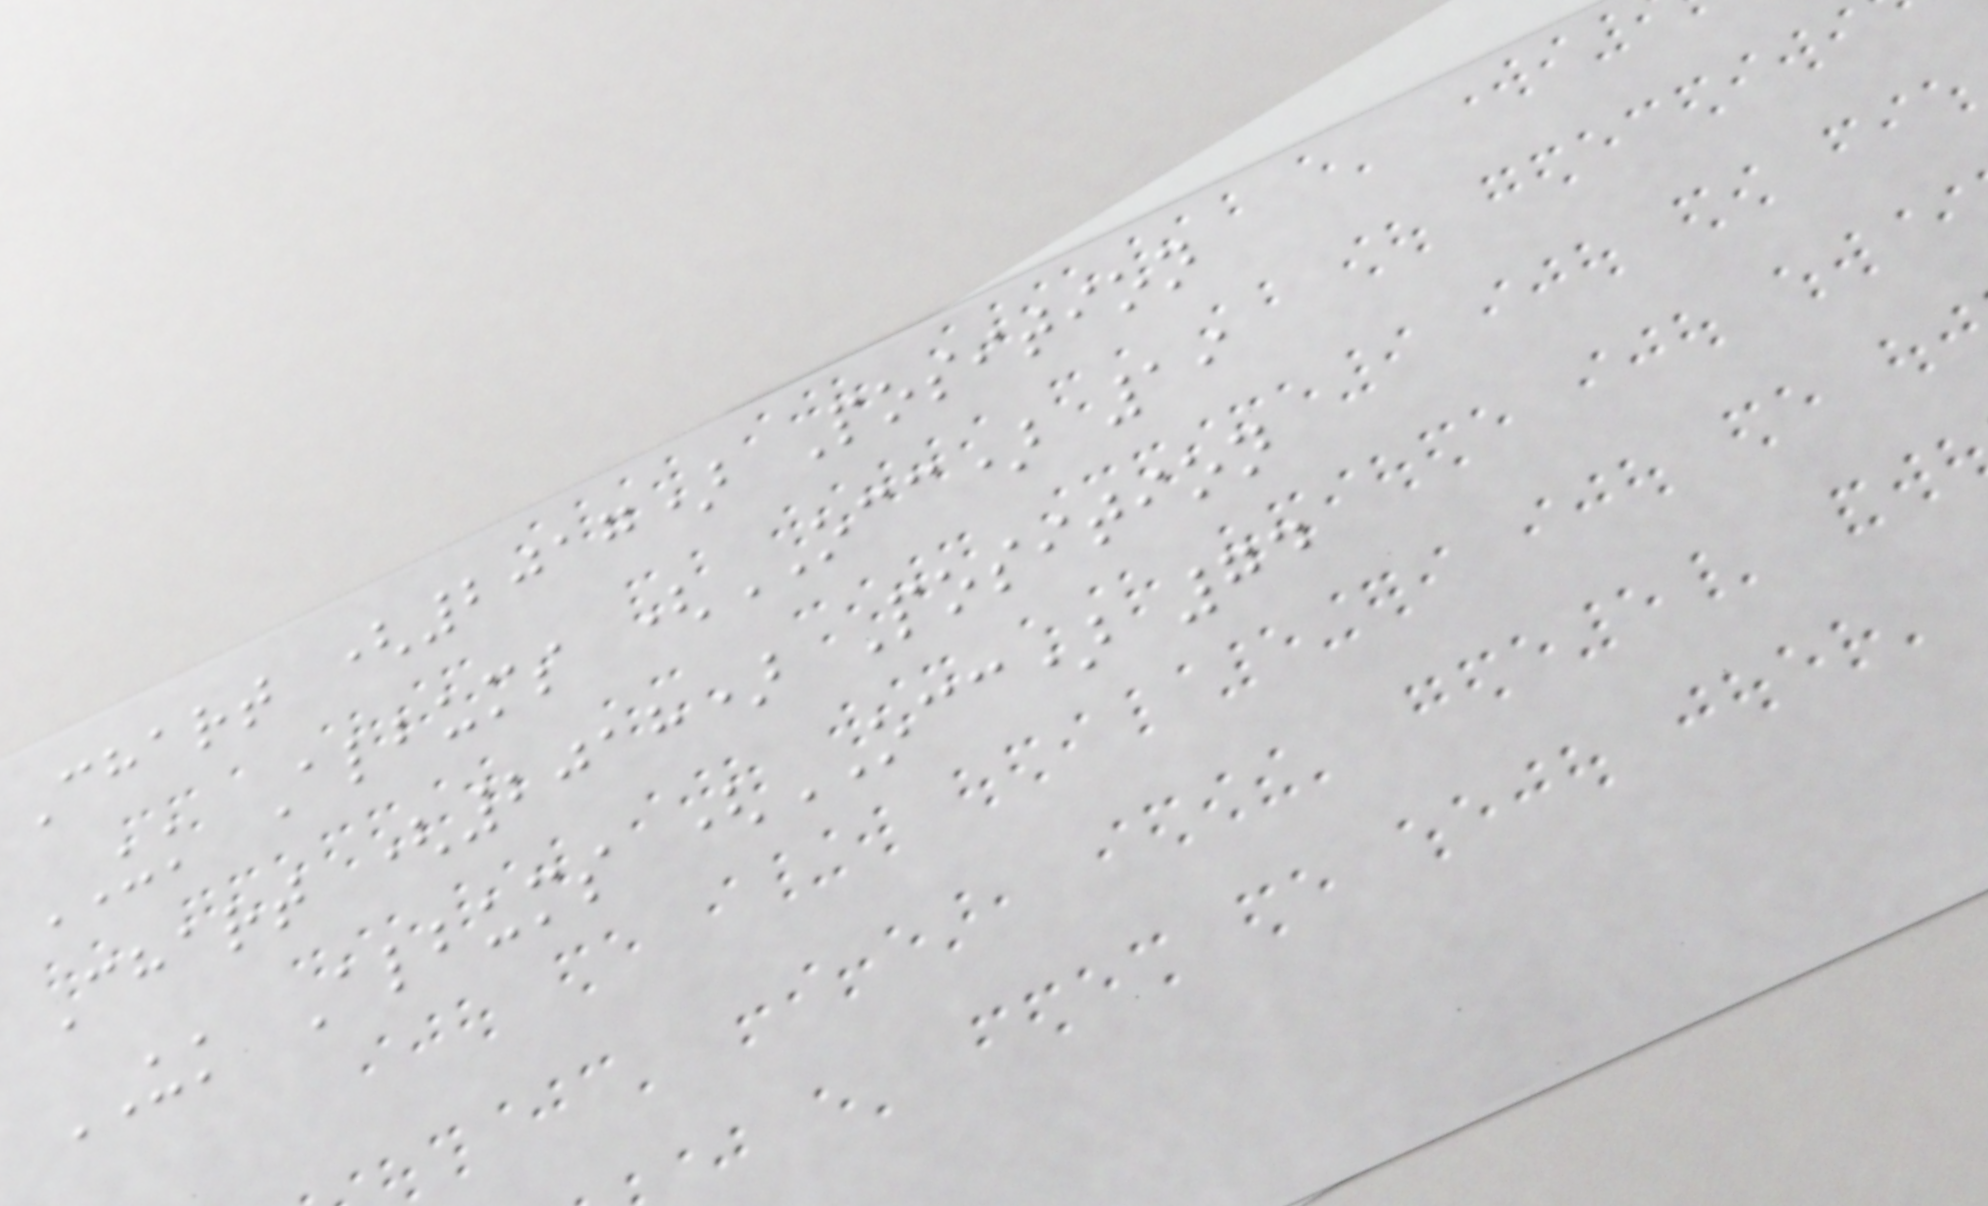Chart (2017) Position
UK Albums (OCC) 19
Chart (2018) Position
UK Albums (OCC) 74
